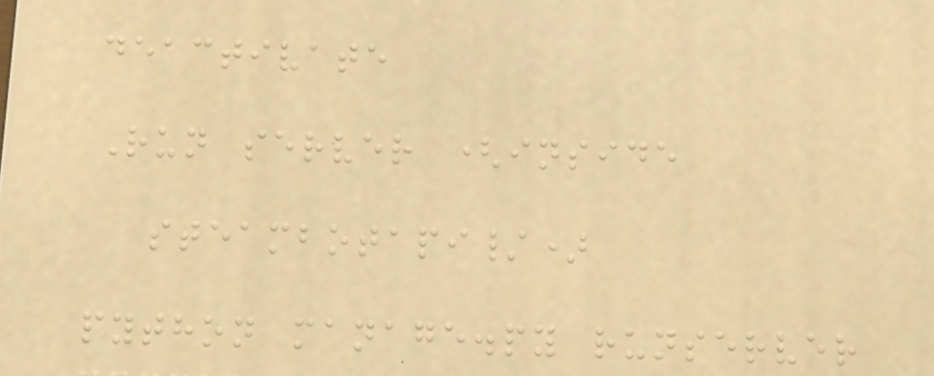deactivate
Run server (inside
steambotapi/)
python manage.py runserver
